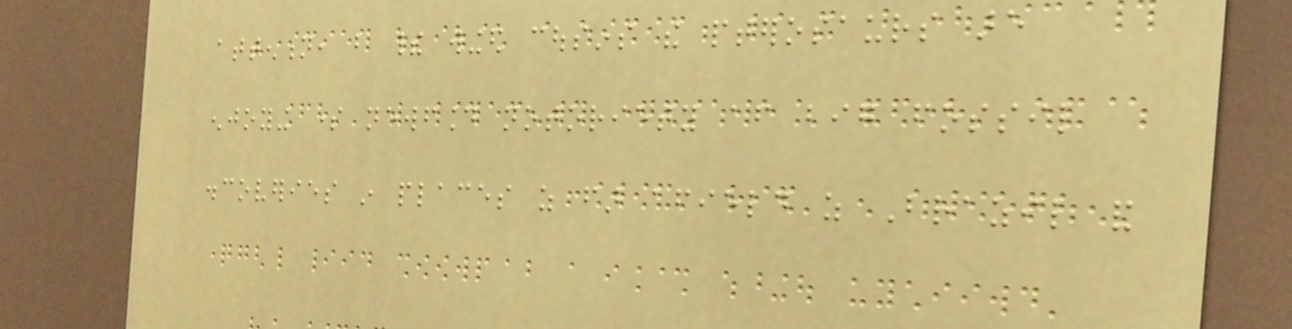attention, but their winged cousins the pterosaurs are
enjoying some newfound notoriety after big fossil
discoveries in places as far afield as Brazil and
